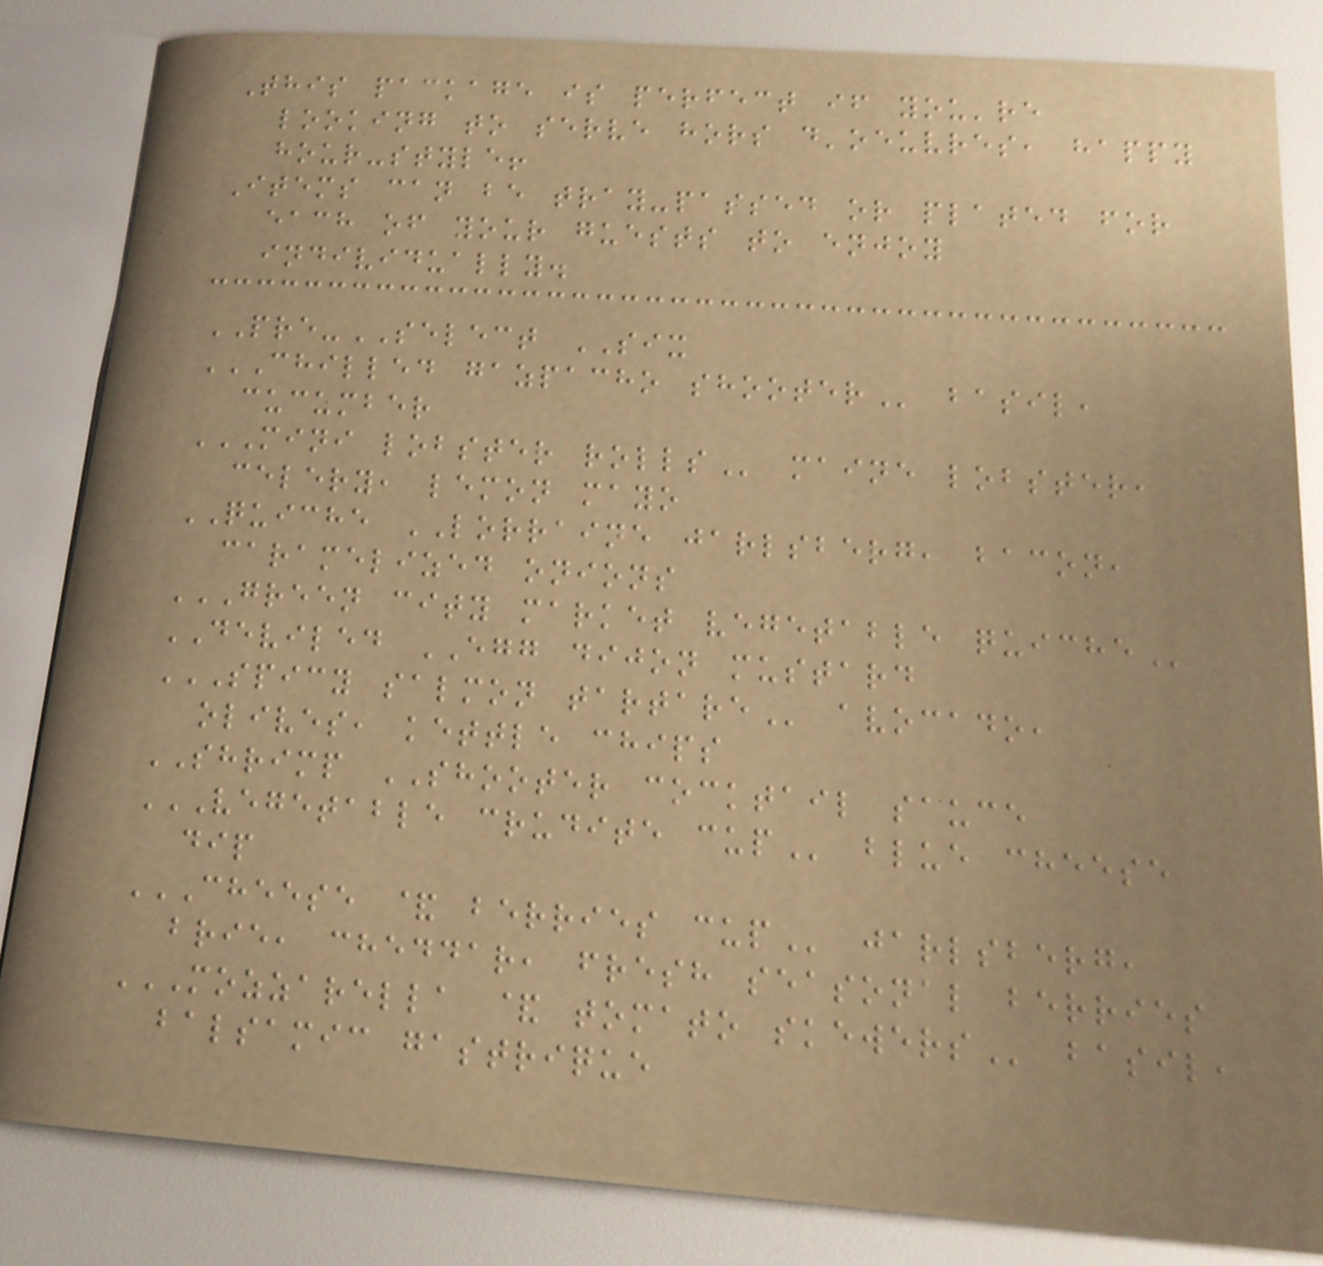This package is perfect if you're
looking to serve hors d'oeuvres, happy
hour-style!
Items can be tray-passed or plated for
each of your guests to enjoy
individually.
PRE-SELECT SIX
CHILLED GAZPACHO SHOOTER basil,
cucumber
MINI LOBSTER ROLLS maine lobster,
celery, lemon mayo
QUICHE LORRAINE jarlsberg, bacon,
caramelized onions
GREEN CITY MARKET VEGETABLE QUICHE
DEVILED EGG dijon mustard
SPICY SALMON TARTARE avocado,
olives, kettle chips
SHRIMP SHOOTER cocktail sauce
VEGETABLE CRUDITE CUP blue cheese
dip
CHEESE & BERRIES CUP jarlsberg,
brie, cheddar, fresh seasonal berries
MOZZARELLA & TOMATO SKEWERS basil,
balsamic gastrique
